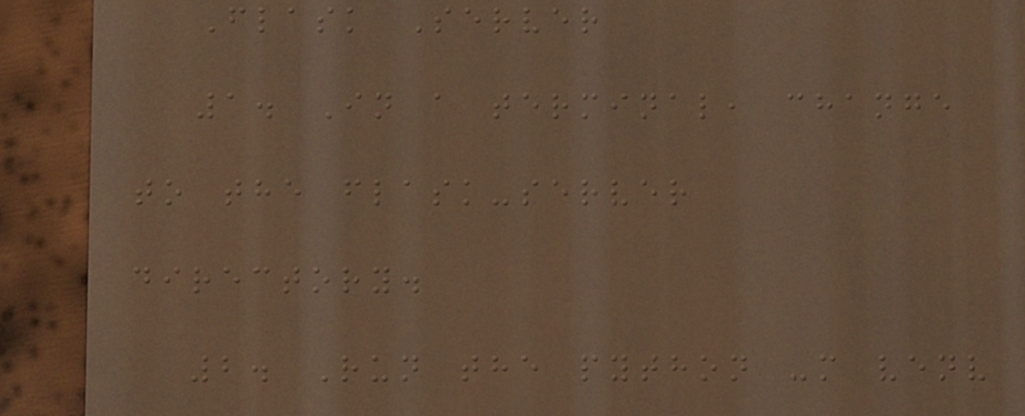Flask Server
1. In a terminal, change
to the flask-server
directory.
2. Run the python -m venv
